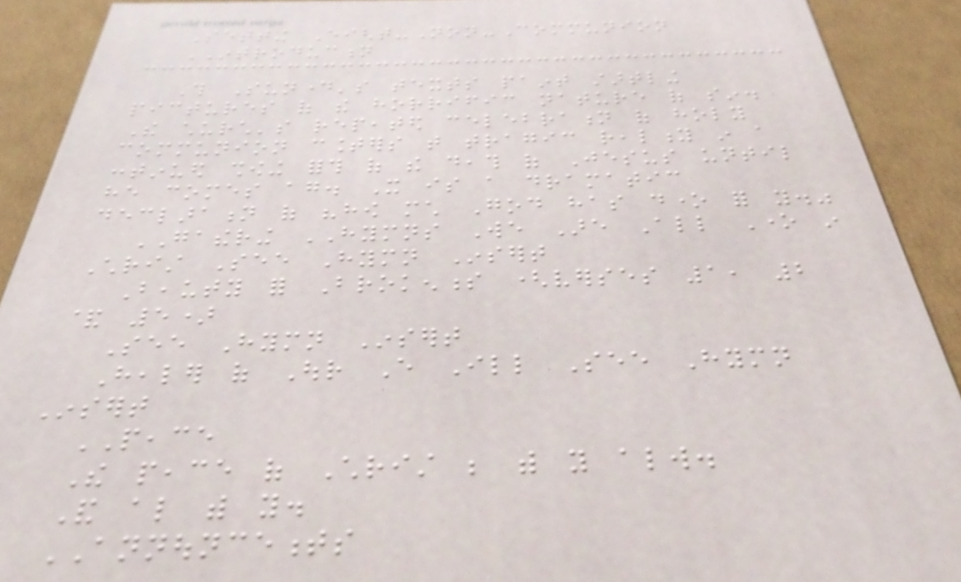Setting Eight-Non-Communion
INTRODUCTION
This Sunday's texts paint startling
pictures of the horrific nature of sin.
The church's repeated celebration of holy
communion counters that tragic reality in a
continued showing forth of the death of Jesus until
he comes again. It is a dramatic
declaration of "how much God has done for you."
GATHERING HYMNS We Are All One in
Christ See Hymn Insert
Beauty for Brokenness (verses 1, 2
& 5)
See Hymn Insert
Healer of Our Every Ill See Hymn
Insert
PEACE
The peace of Christ be with you always.
And also with you.
ANNOUNCEMENTS
